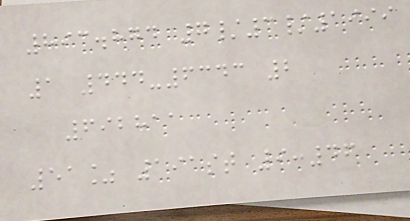893.874 7/3/1999
1 444-6343 2
692811
51% 191st 9:46
